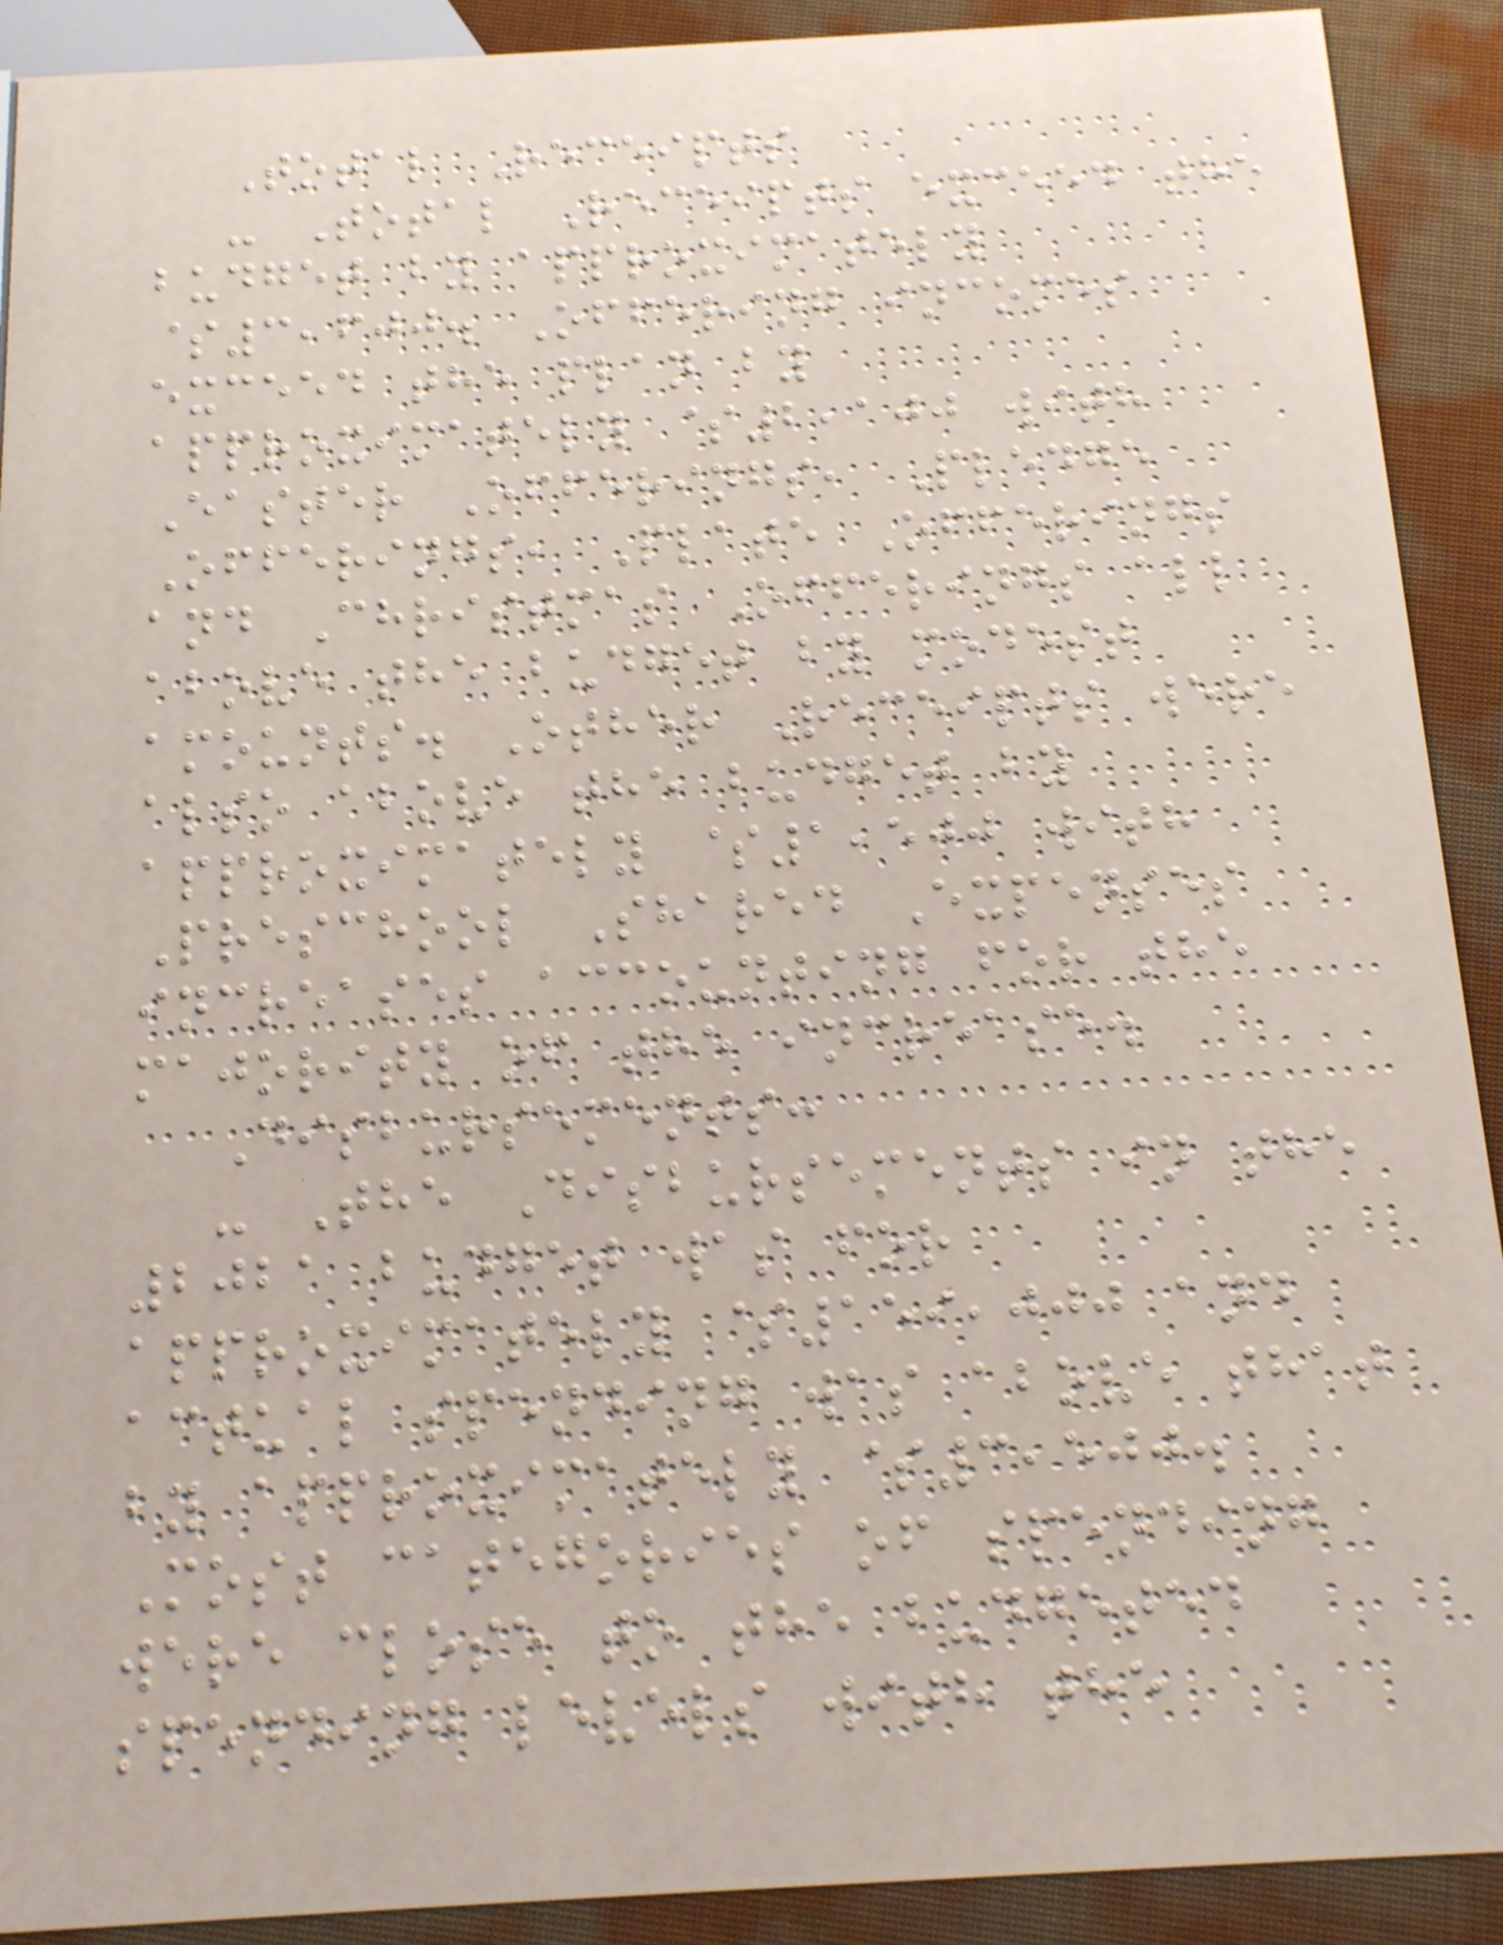Total Receipts
- Total Receipts exceed the
budget by approximately
$3,600. Offering incomes
exceed the plan by
approximately $2,100 with
Easter Offerings, Pledge
Offerings, Plate Offerings
and Christmas Offerings all
above the budget by modest
amounts. Other Receipts were
also above the budget by
approximately $1,500 with
Preschool Shared Expenses
increases accounting for the
majority of the increase.
Disbursements:
- The Disbursements in the
2021 budget was for
approximately $159,000 and
actual spending was above that
by approximately $3,500.
Most categories of spending
were close to the budgeted
spending levels with the
